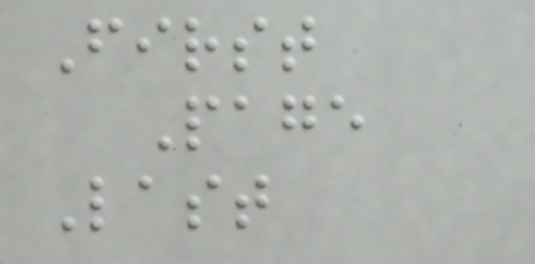First
Page
Last
